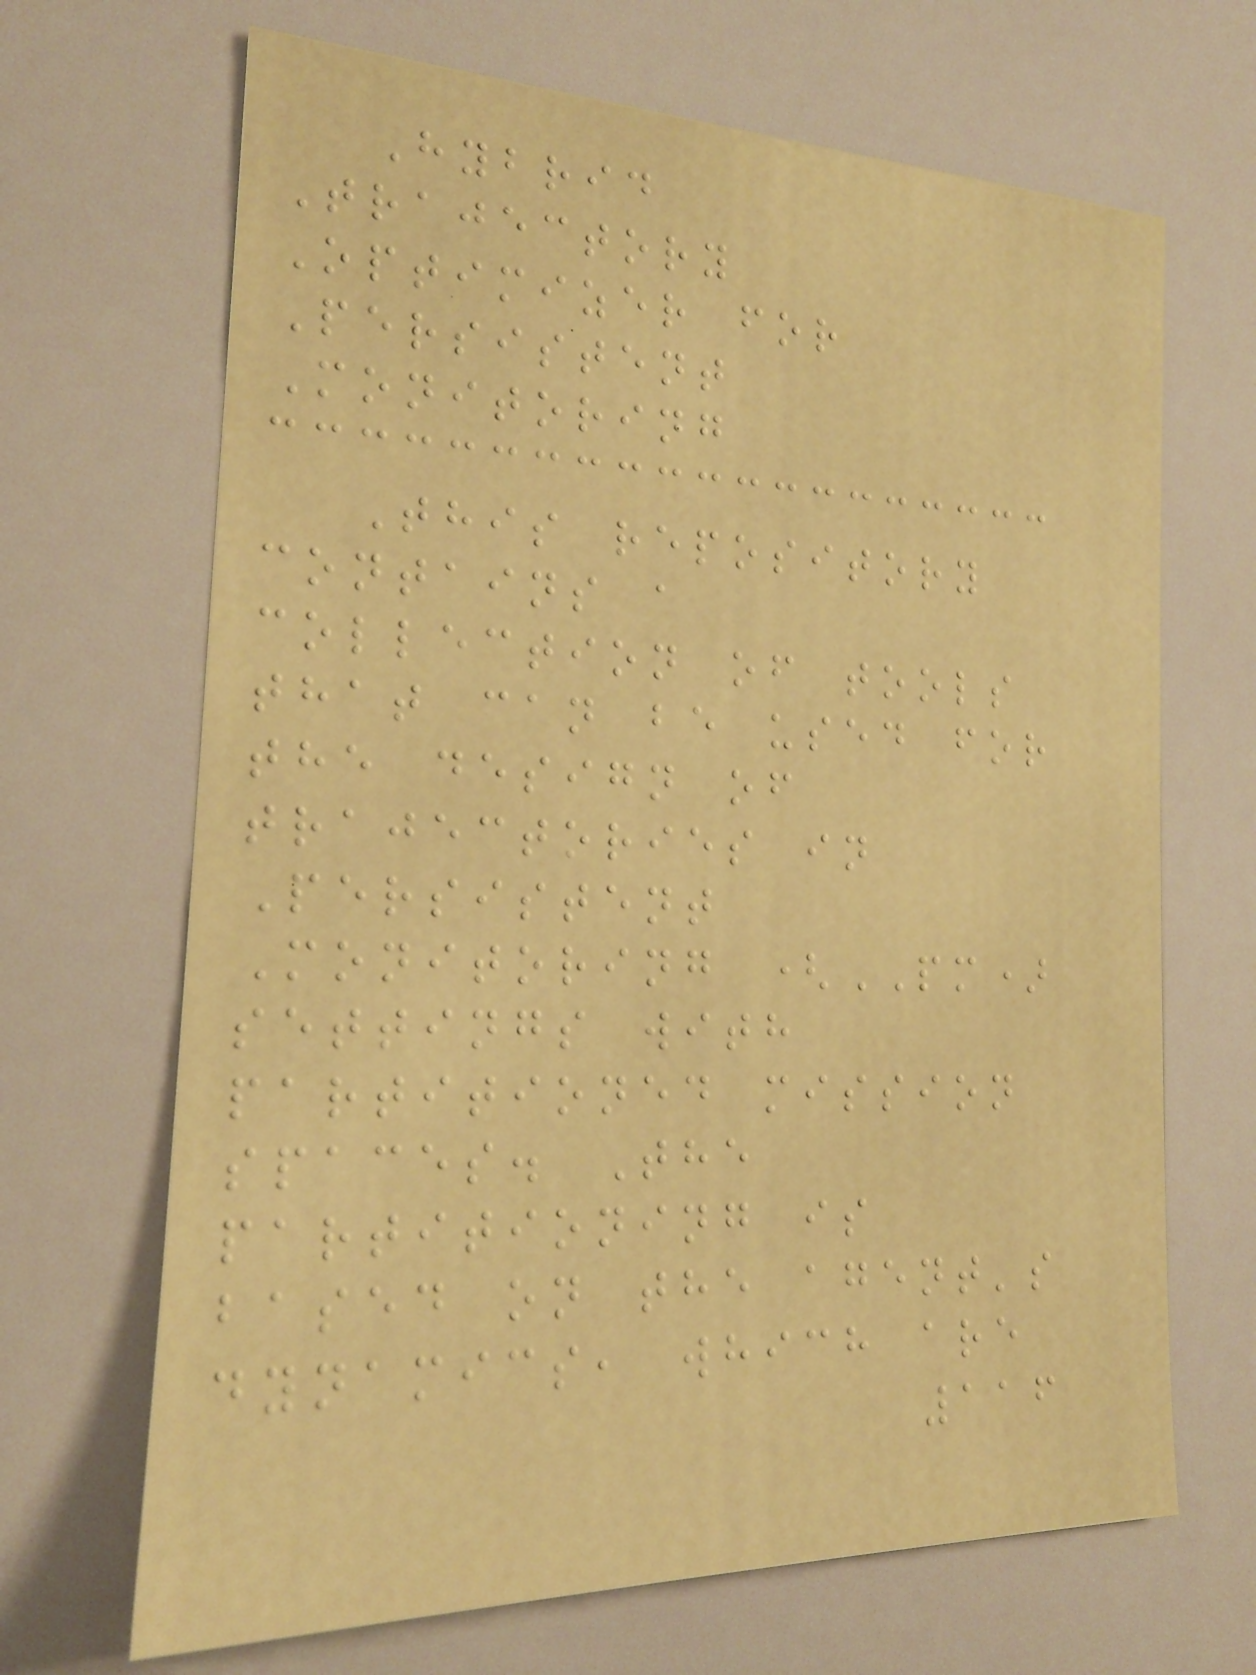Hybrid
Trajectory
Optimizer for
Persistent
Monitoring
This repository
contains a
collection of tools
that can be used for
the design of
trajectories in
Persistent
Monitoring (PM)
settings with
partitioned mission
spaces. The
partitioning is
based on the agent's
dynamics, which are
116
